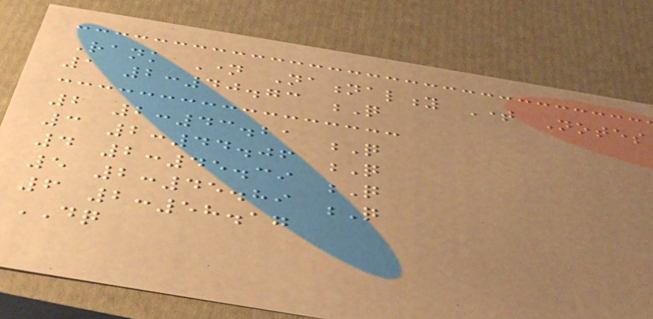Rank Name Nationality Time Notes
1 2:40.73 Q
2 2:43.21 Q
3 2:44.06 Q
4 2:45.39 Q
5 2:45.89 Q
6 2:58.17
DQ
